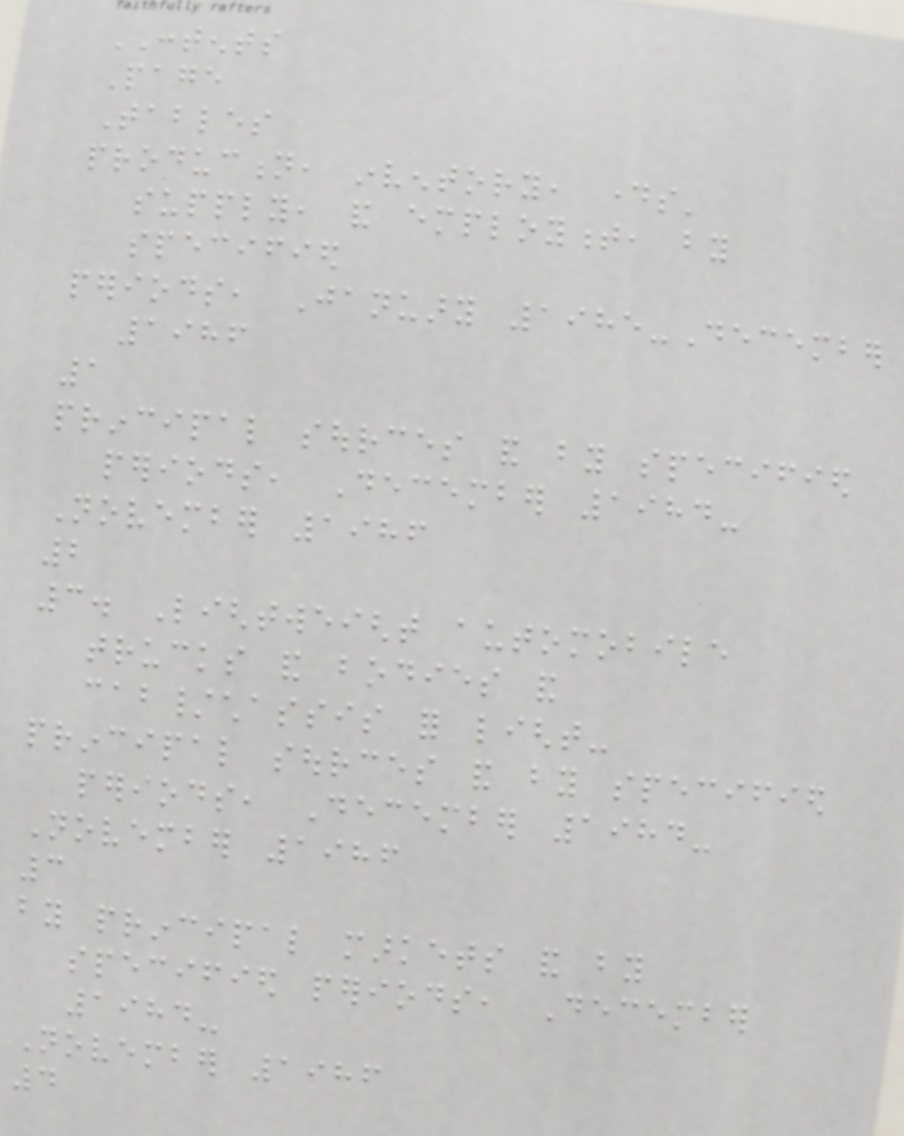CONTENTS
Page
Tables
production, inventory, days'
supply, and employment, by
specified
periods, January 1985-December
1986
1
principal sources and by specified
periods, December 1984-
November 1986
2
3. Lightweight automobile
trucks and bodies and
cab/chassis for light-
principal sources and by specified
periods, December 1984-
November 1986
3
by principal markets and by
specified periods, December
1984-
November 1986
4
